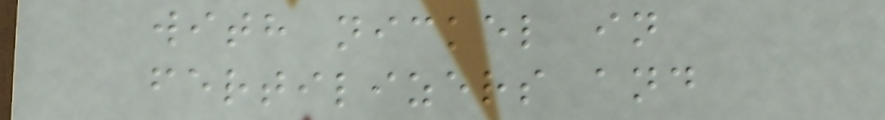with nickel in
fertilizers and
